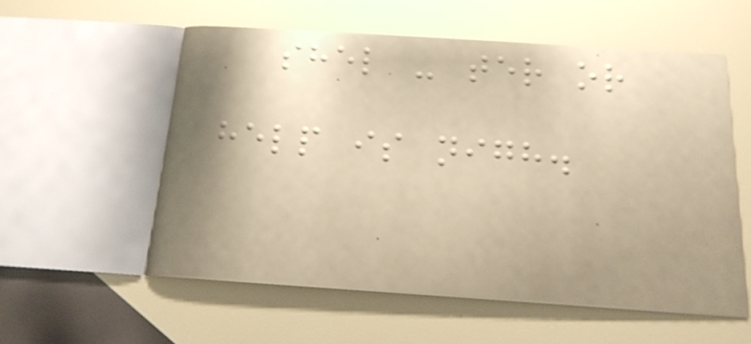shel - ter or
help is nigh.
